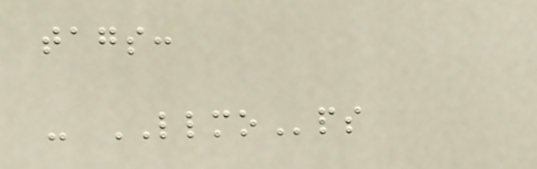tags:
- LLMOps
